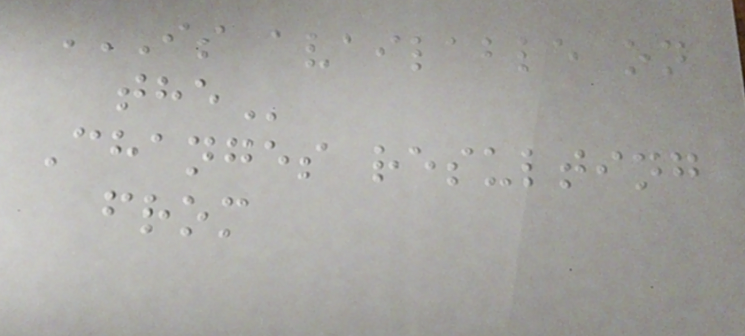IS AVAILABLE ON
THE
Changes resulting
from
